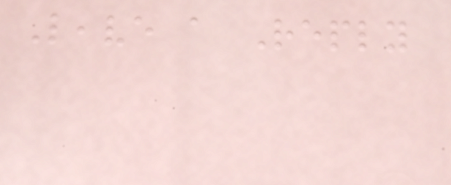Leave a Reply
